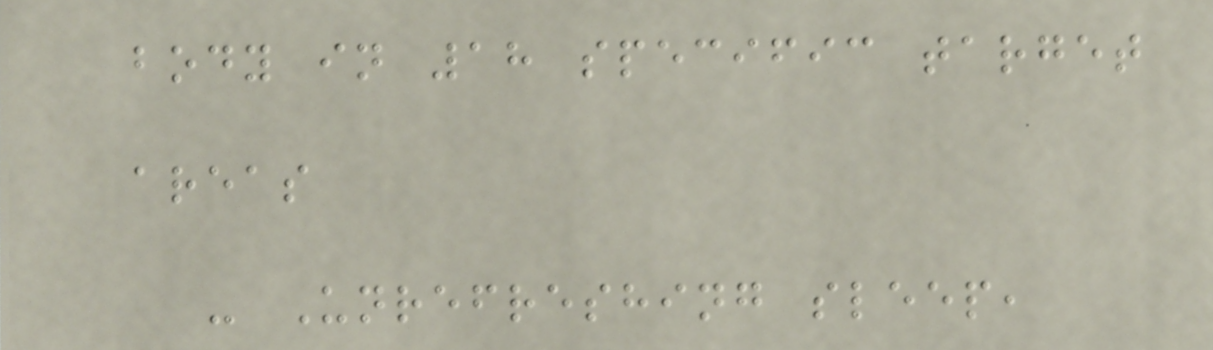body in 18 specific target
areas
- Unrefreshing sleep,
